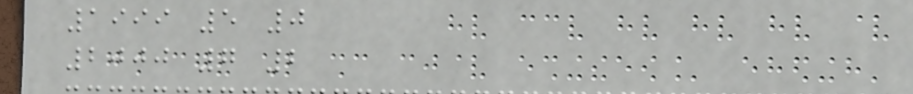1999 5 0
2000 7 2
